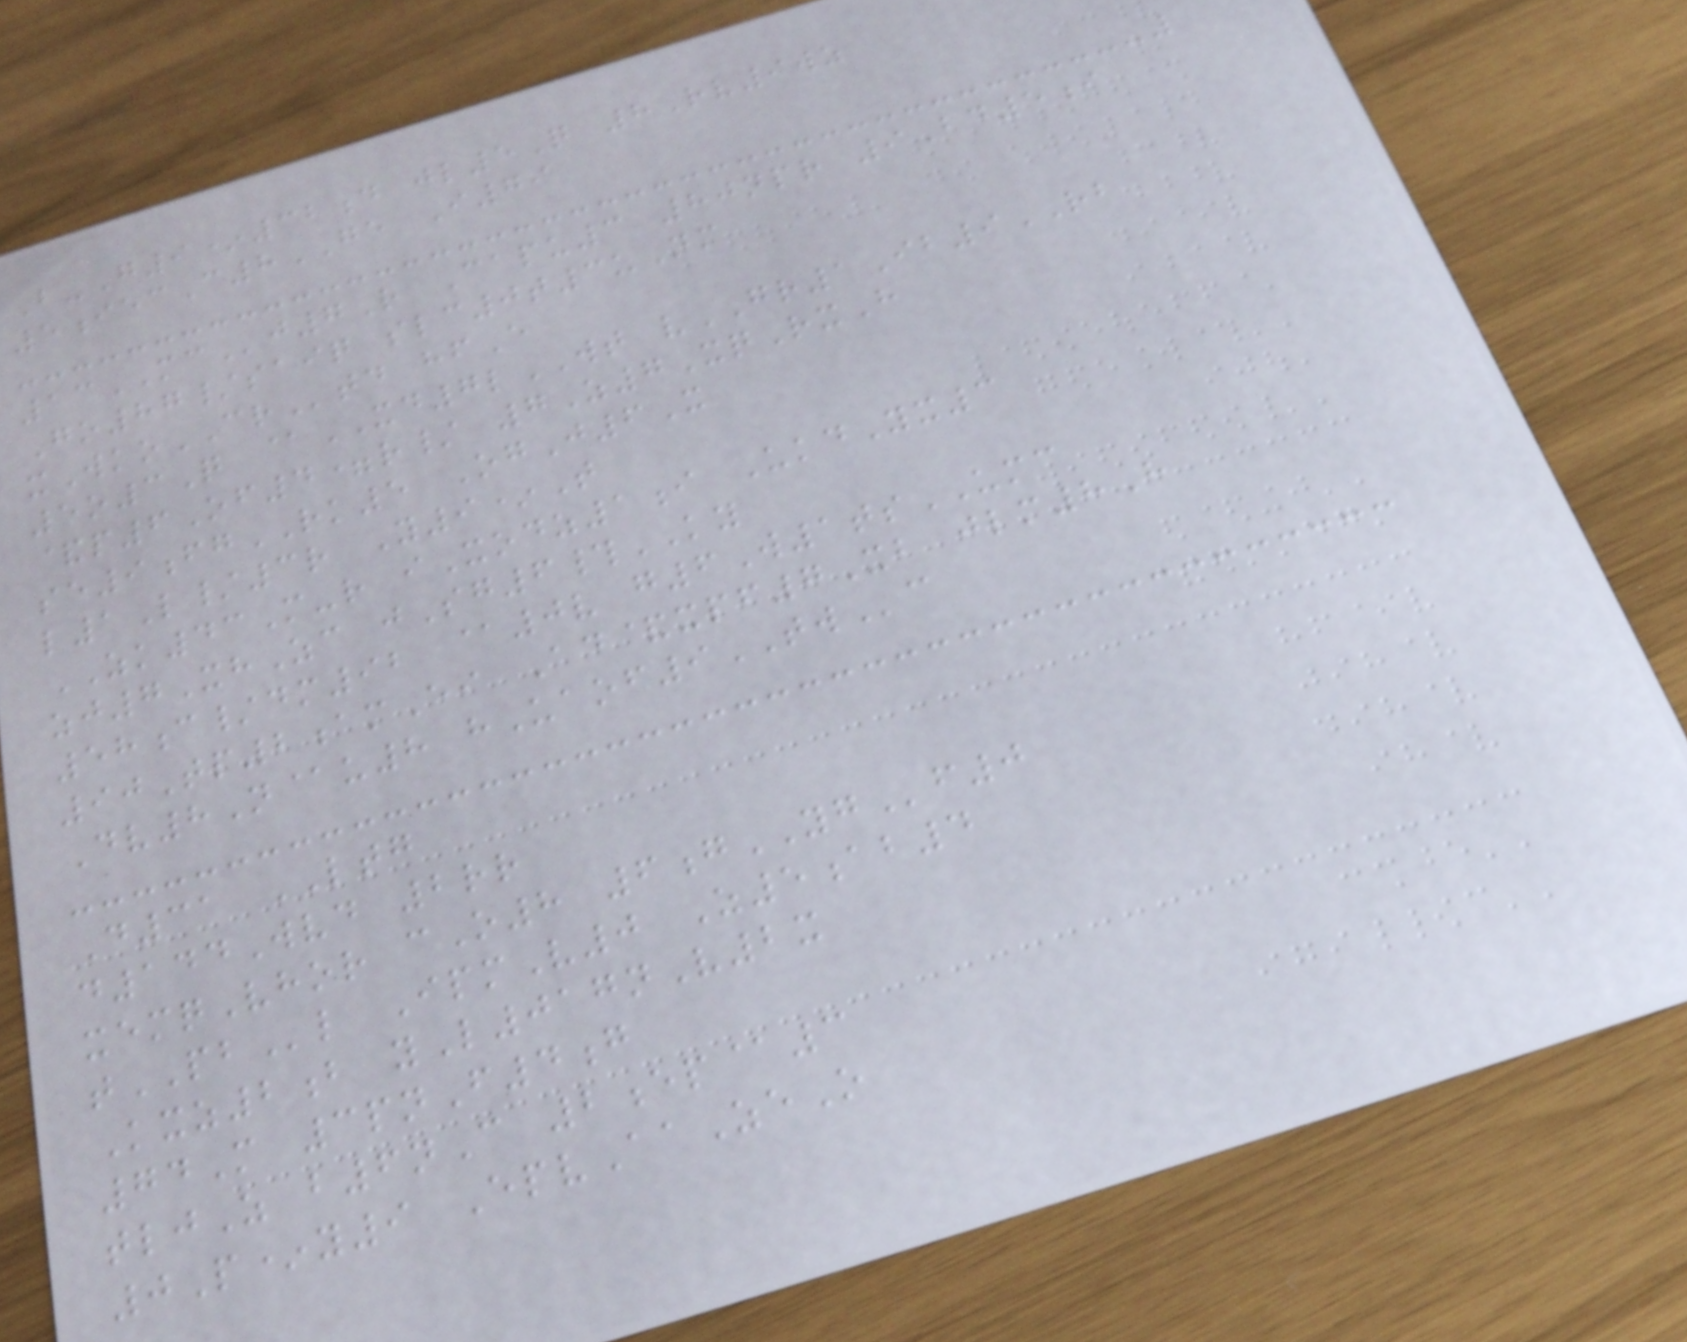B-G9*32d jl5Q 8Rv9wz
5iecC8GE I79
13MCj7R Capu3 80npr 9Bd5i
Go87/saiq slc0t3uNm
xWkoCRtd hfE
5o3Q @XD7lWT vGR1Ib9RB
&p6Of4=r/ 7Z7XqRxH
se9fgRK5 OgJ6X
l1L/3r Y9*T
ZK43M-r iXodz1i UkdYx3
zj7XhZc jSg6#KY
58c/dm92 @0v g6W1tsUMC
90Tp2amEi Ad&xpf7Xb jlm8H
Dv8N@u8 hUaof9TWc
D31 LTG
d144Wvd 2rr
xemqVhor cO8 6gYGf0
tPBl IpmV0 Z5ab4
Kxz2b yL017nV2x
74M 3pnF4g
tljZ b6nC 2ep@3
0P*y9 EpvAaZeO
